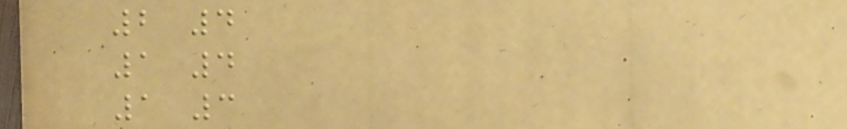2 4
1 4
1 3
